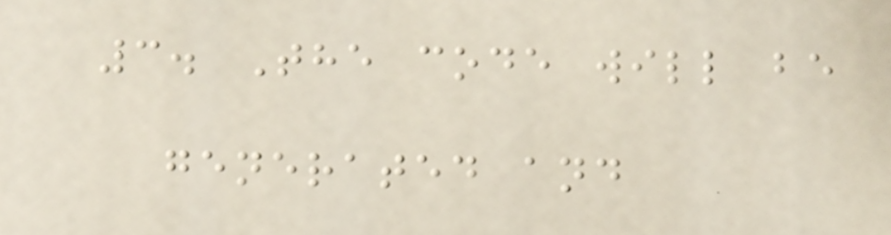3. The code will be
generated and
